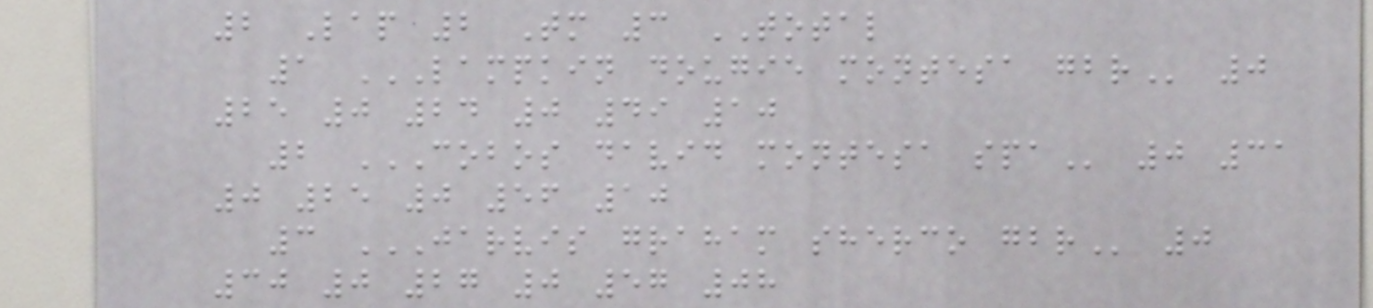2 Lap 2 Tm 3 TOTAL
1 LAMPKIN DOUGIE MONTESA GBR 0
25 0 24 0 49 10
2 COBOS DAVID MONTESA SPA 0 31
0 25 0 56 10
3 JARVIS GRAHAM SHERCO GBR 0
30 0 27 0 57 08
